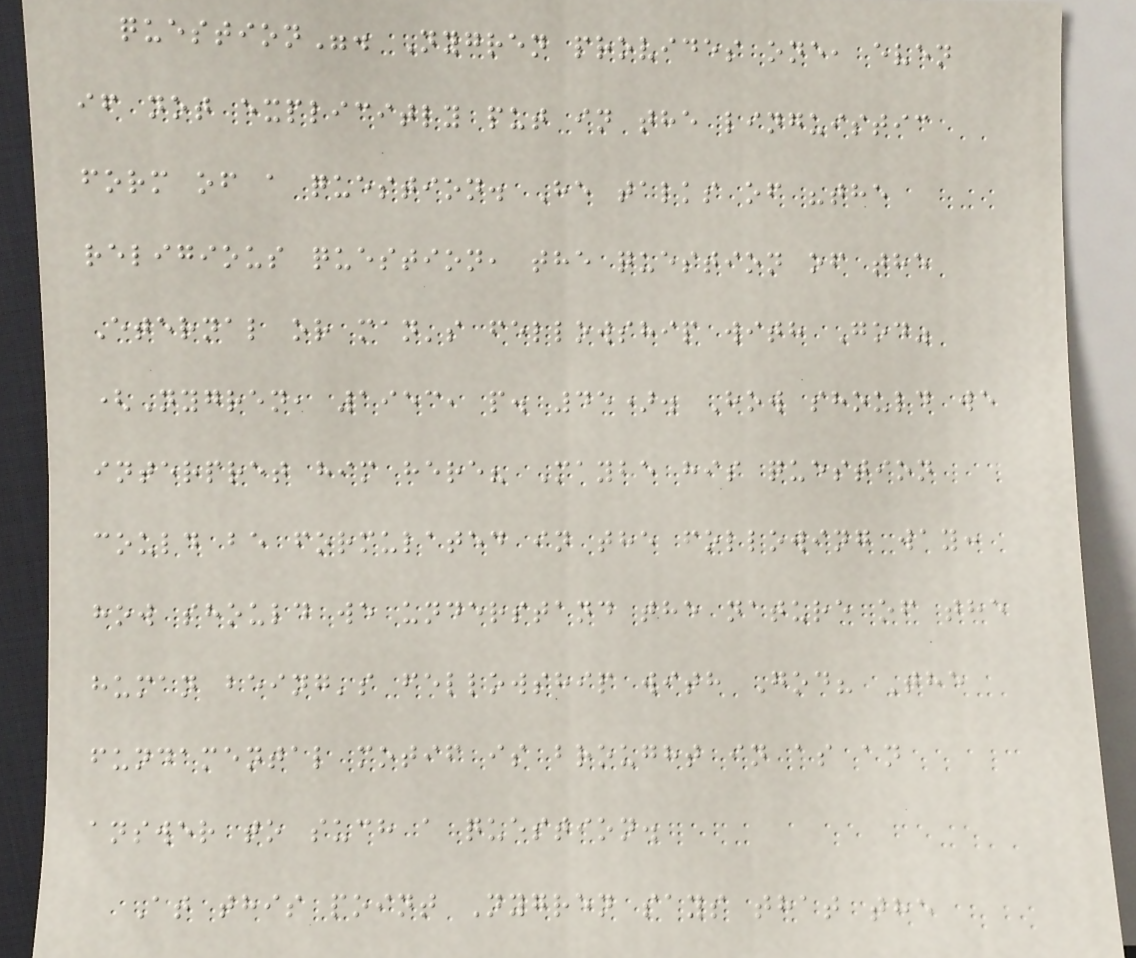question". Nygren provides one, even
if not explicitly put in the linguistic
form of a question. He talks of "the
religious question, the question of the
Eternal or man's fellowship with God"
(Nygren, 1953, p. 45). How should we
interpret him here? Maybe his question
could be formulated in the following way:
how should we understand the nature of the
human being's fellowship with God? The
fundamental motif is brought in as an
answer to such a question.
At this point Nygren says that the
